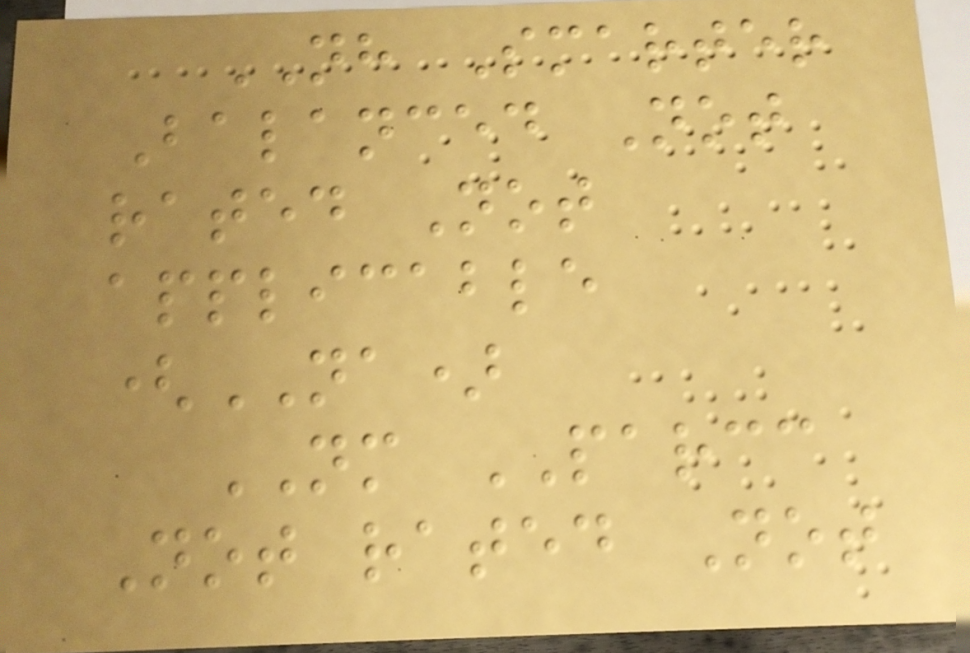NH Smarter
Balanced Not
rated Not
applicable
(NA)
NM PARCC
Not rated Not
